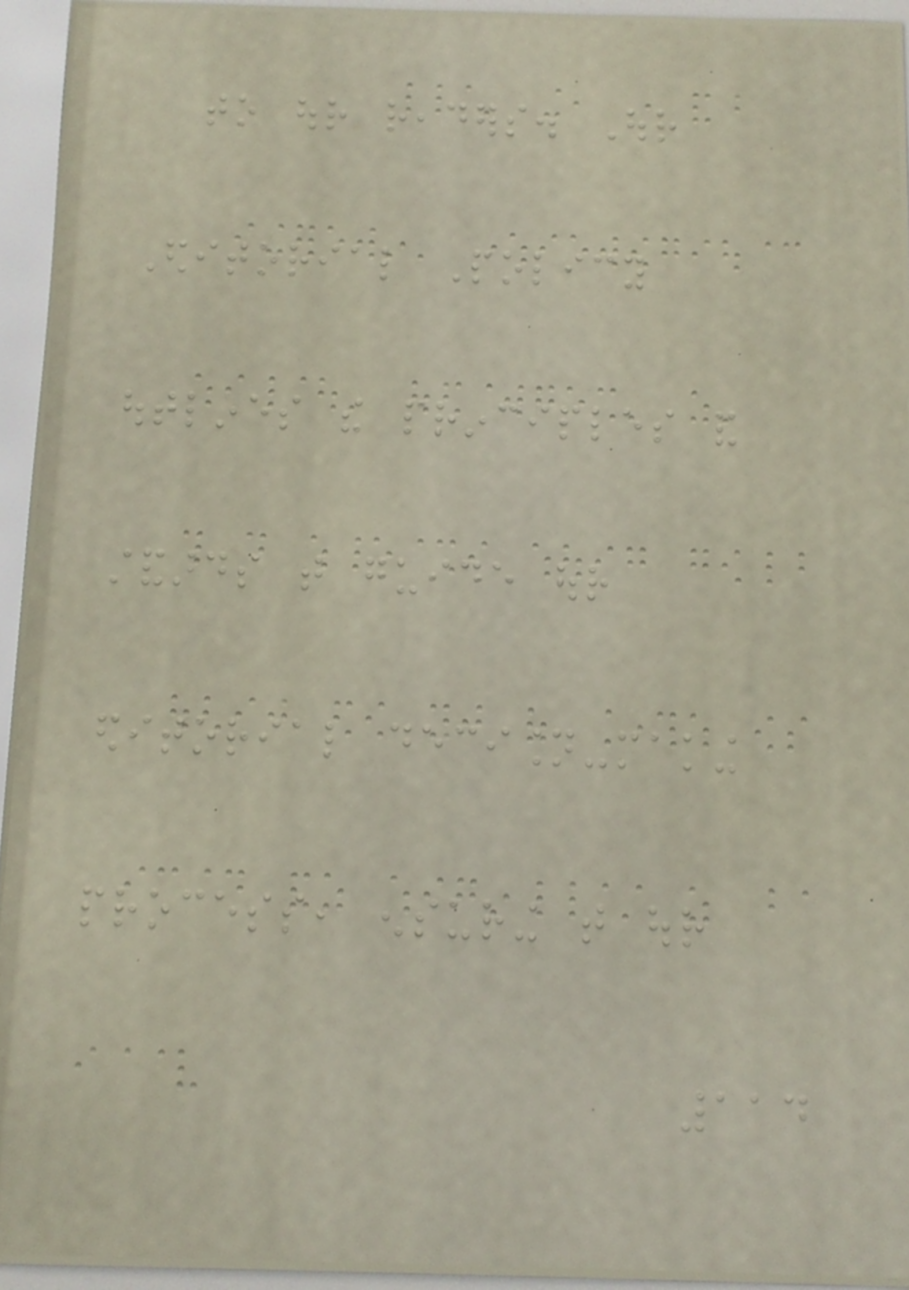to our readers. Our
Editorial Policy
outlines the principles and
standards that guide our
editorial decision-making
process, ensuring that our
114
